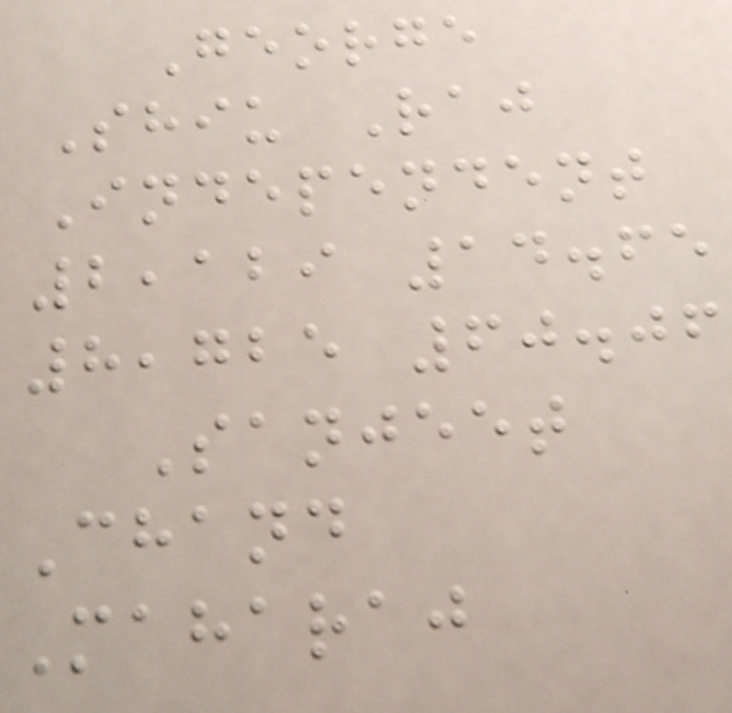George
Shiu Raj
Independent
2,129 14.65
8,725 60.06
Sanjeet
Chand
Maharaj
